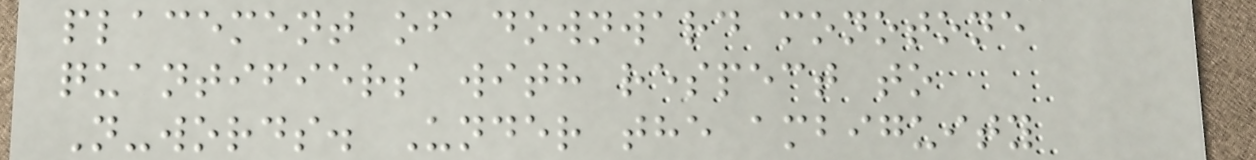placement of downward monotone
quantifiers with respect to
N-words. Under the ambiguity
